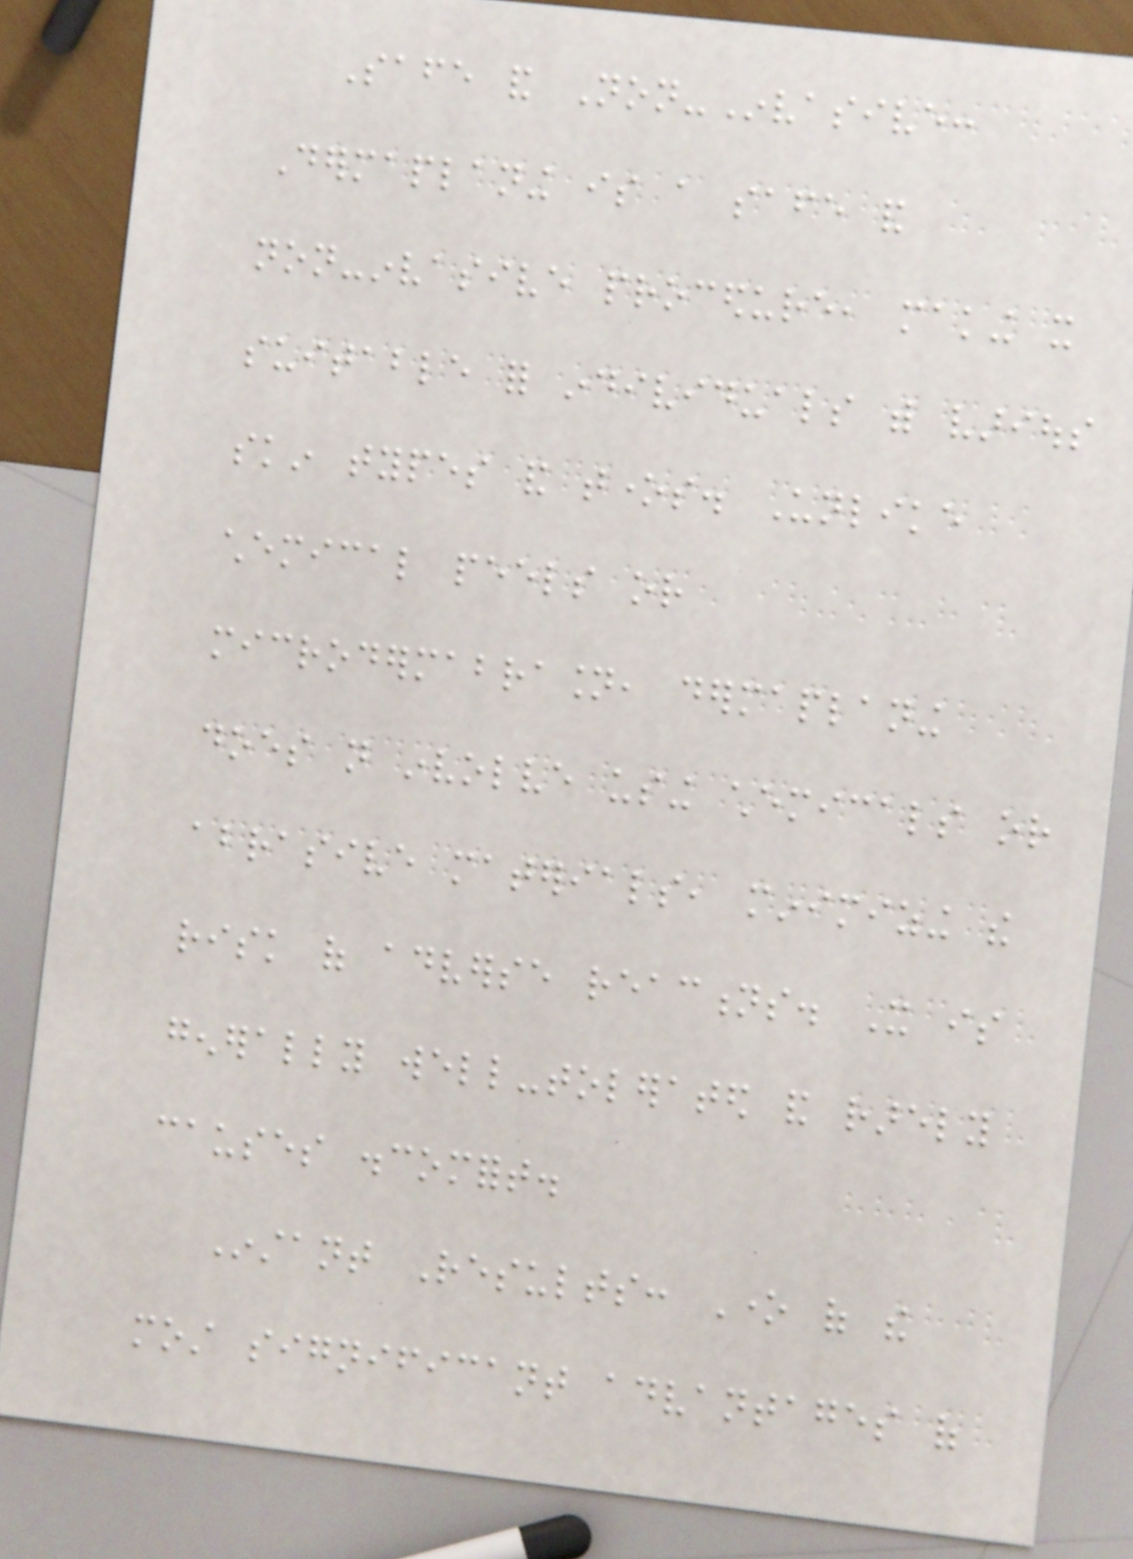Safe and Non-Invasive:
Dermaplaning is a safe and
non-invasive procedure, making it
suitable for individuals with various
skin types and tones. Unlike
chemical peels or
microdermabrasion, dermaplaning
does not involve using chemicals or
abrasive materials, minimizing the
risk of adverse reactions. It is
generally well-tolerated and rarely
causes discomfort.
Instant Results: One of the
most significant advantages of
